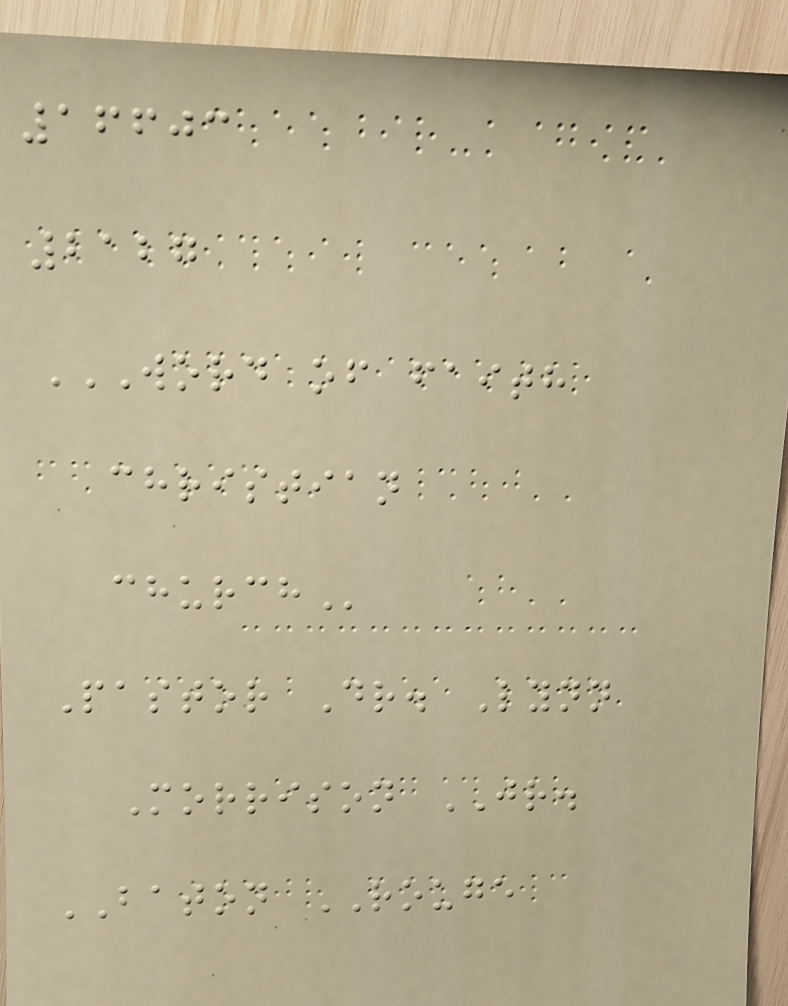16603
2127
WORD OF FAITH
CHRISTIAN
CHURCH
Pastor Dr. Lynn
Morrison JR.
BATON ROUGE
